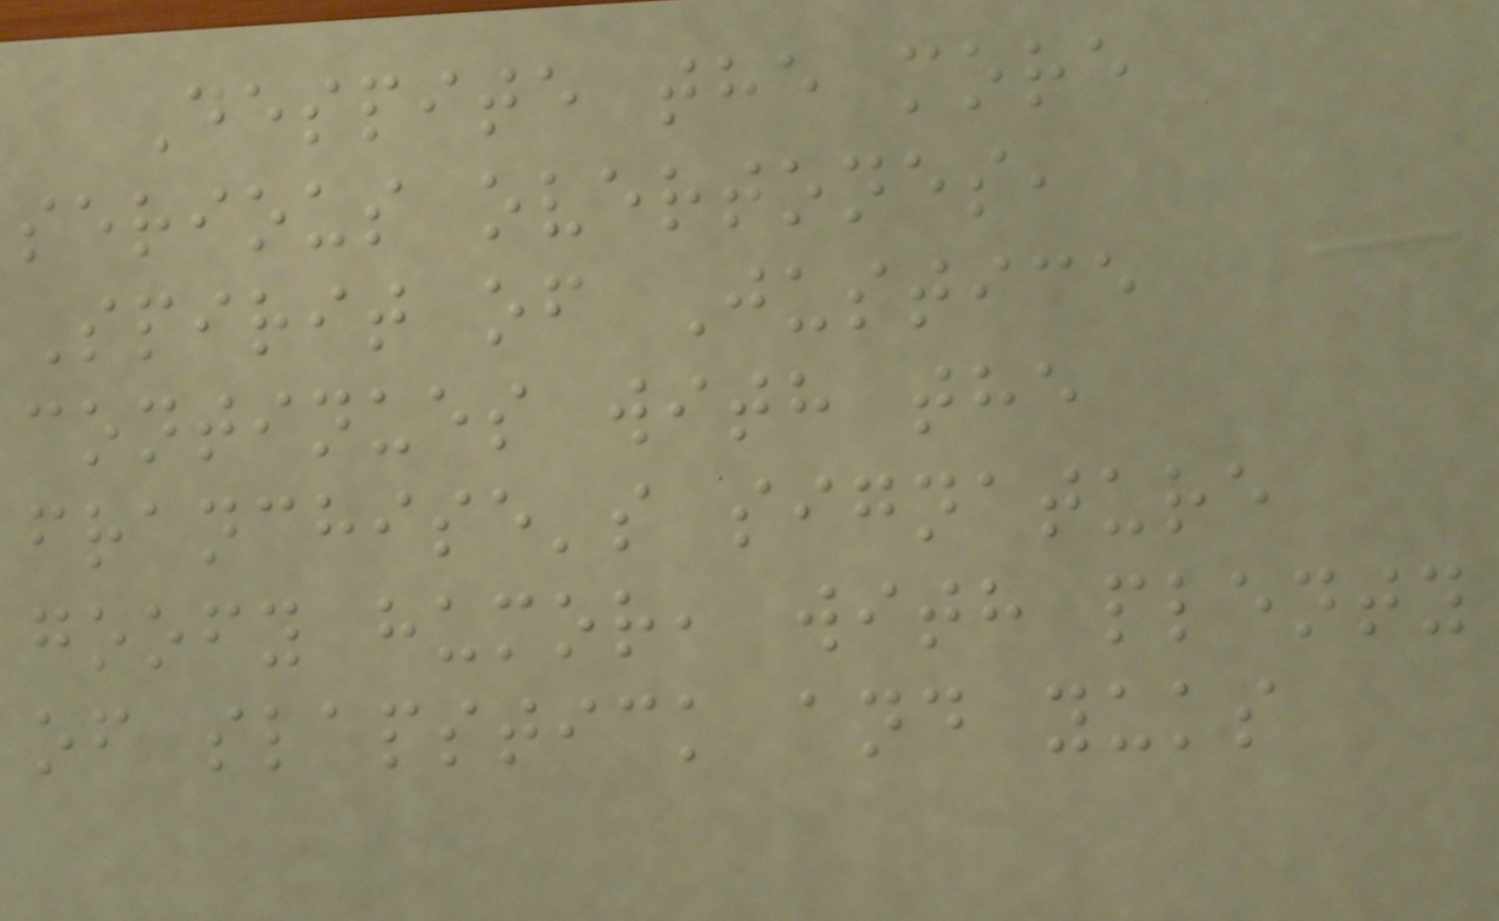Despite the more
serious overtones,
Spirit of Justice
continues with the
franchise's signature
goofy humor, with plenty
of slapstick and yuks
